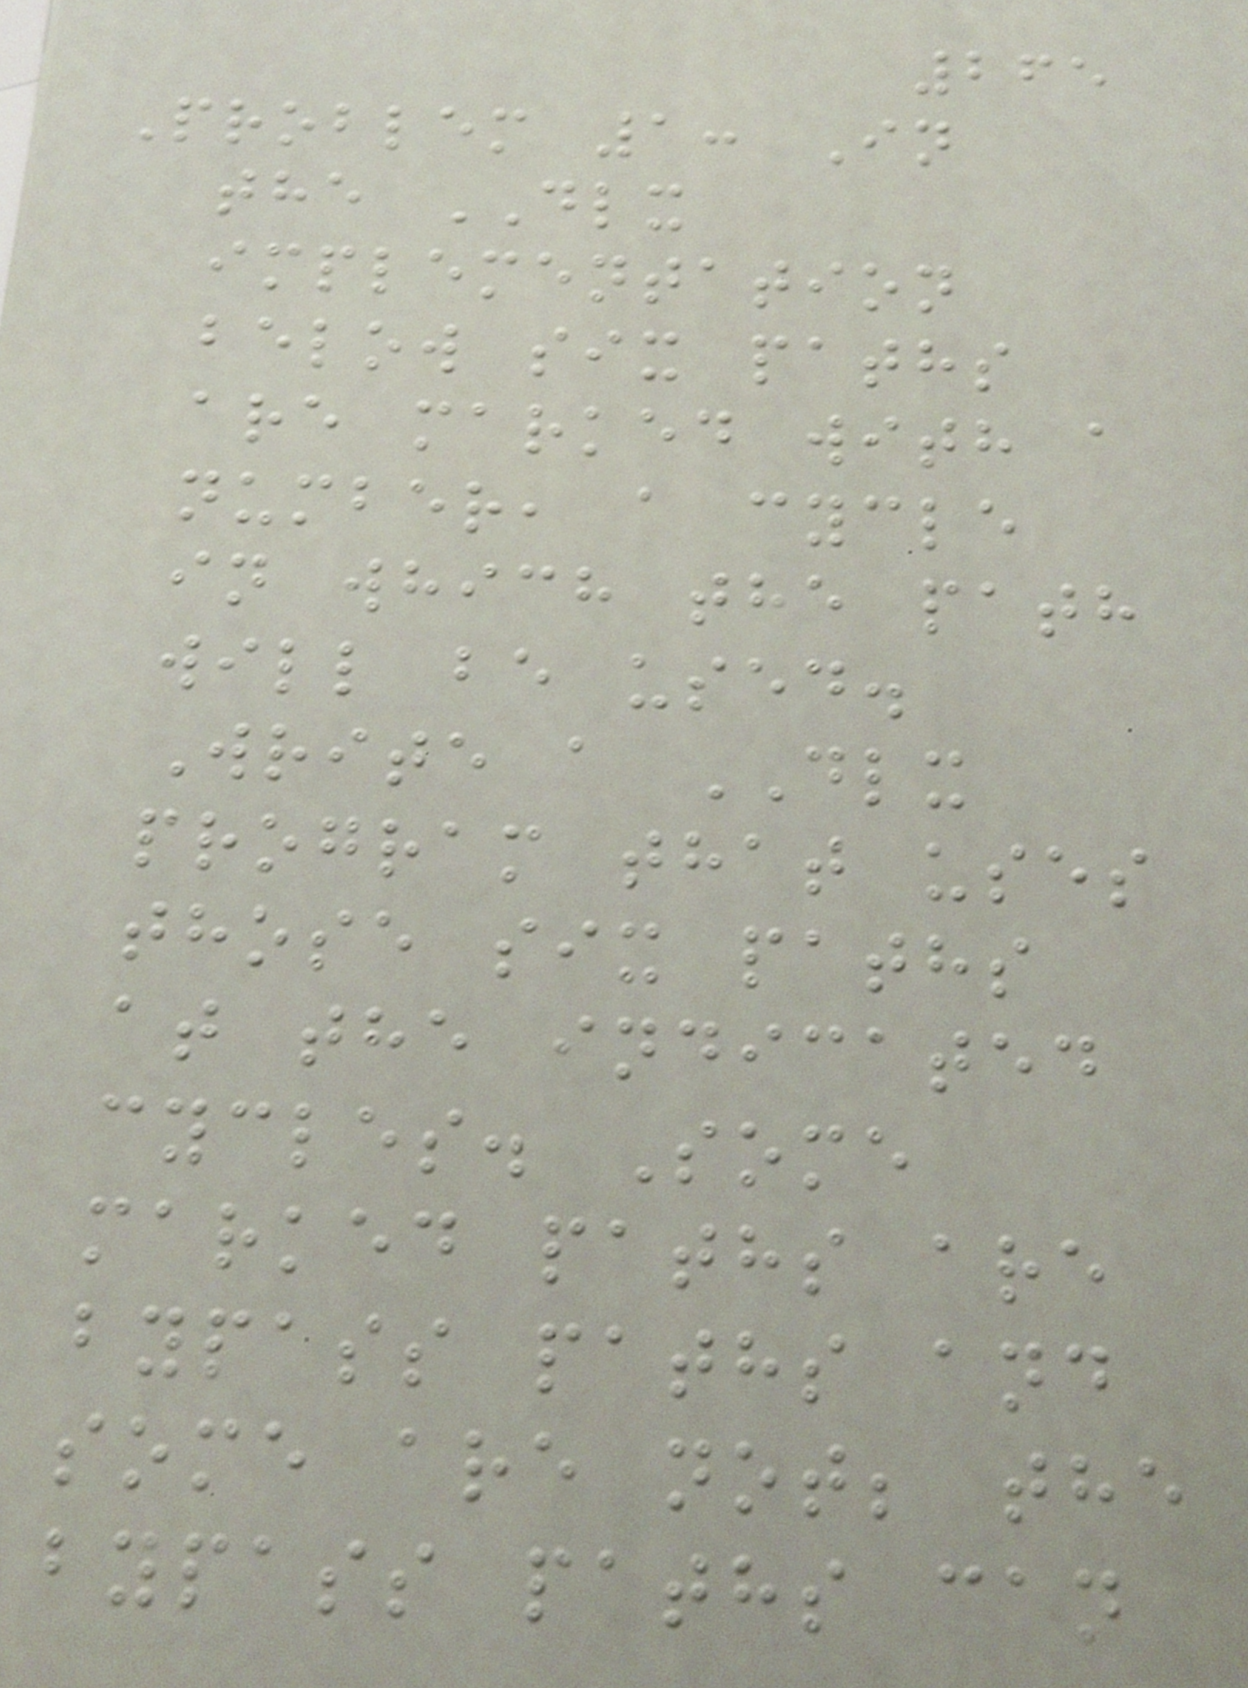265
Problem 1: In
the DLX
implementation
below six paths
are marked with a
number, a cycle
in which the path
will be used.
Write a DLX
program that uses
those six paths
at the indicated
cycles. Some
marked paths are
bypass paths and
some are not; the
bypass paths can
